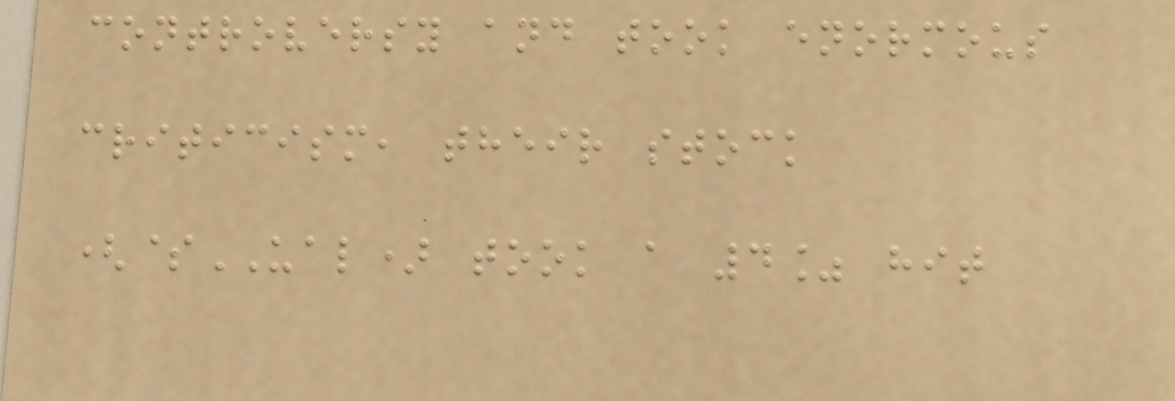controversy and took enormous
criticism, their stock
($UAL) took a 4% hit
